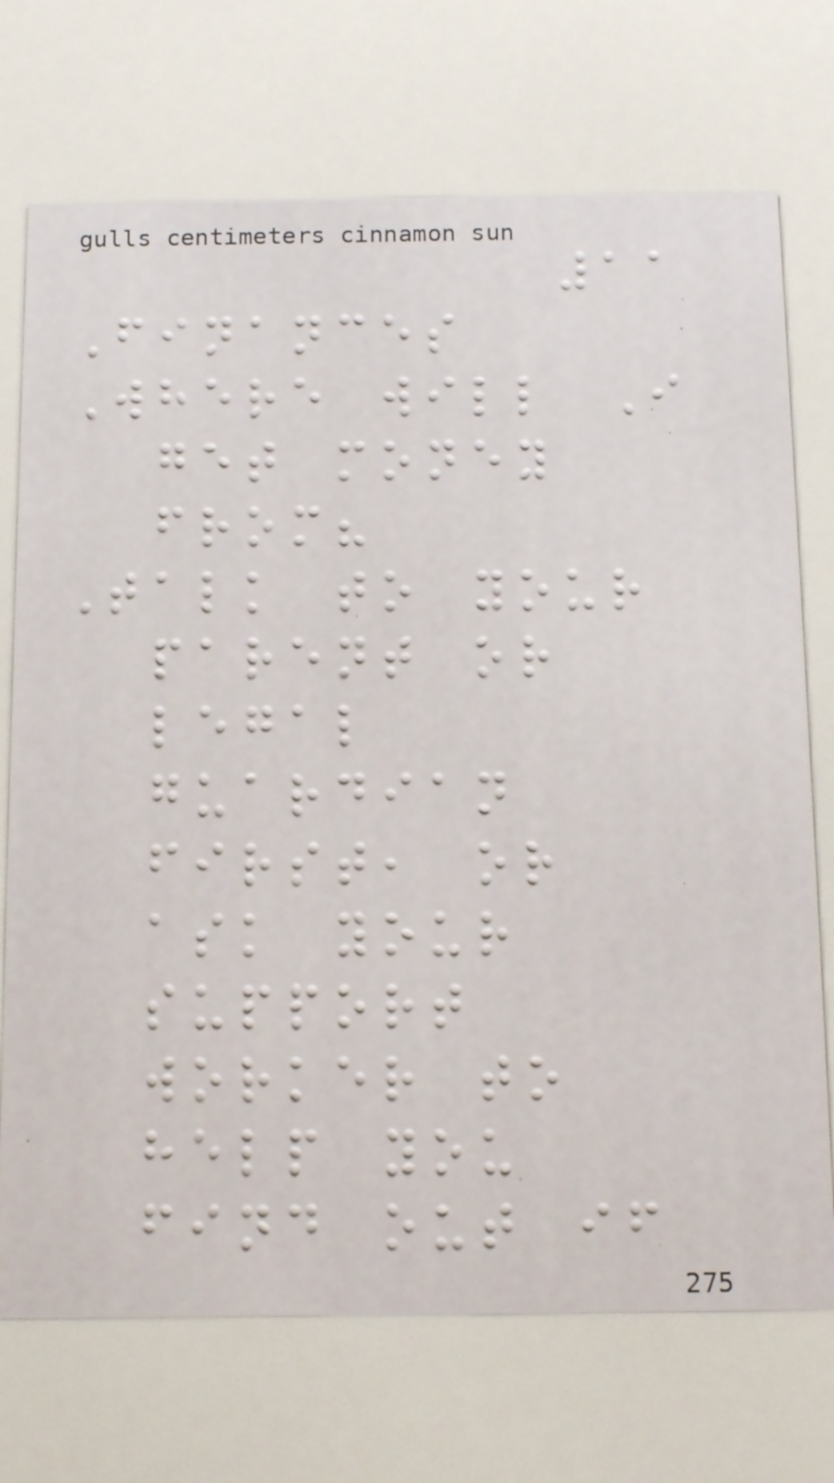11
Finances
Where will I
get money
from?
Talk to your
parent or
legal
guardian
first, or
ask your
support
worker to
help you
find out if
